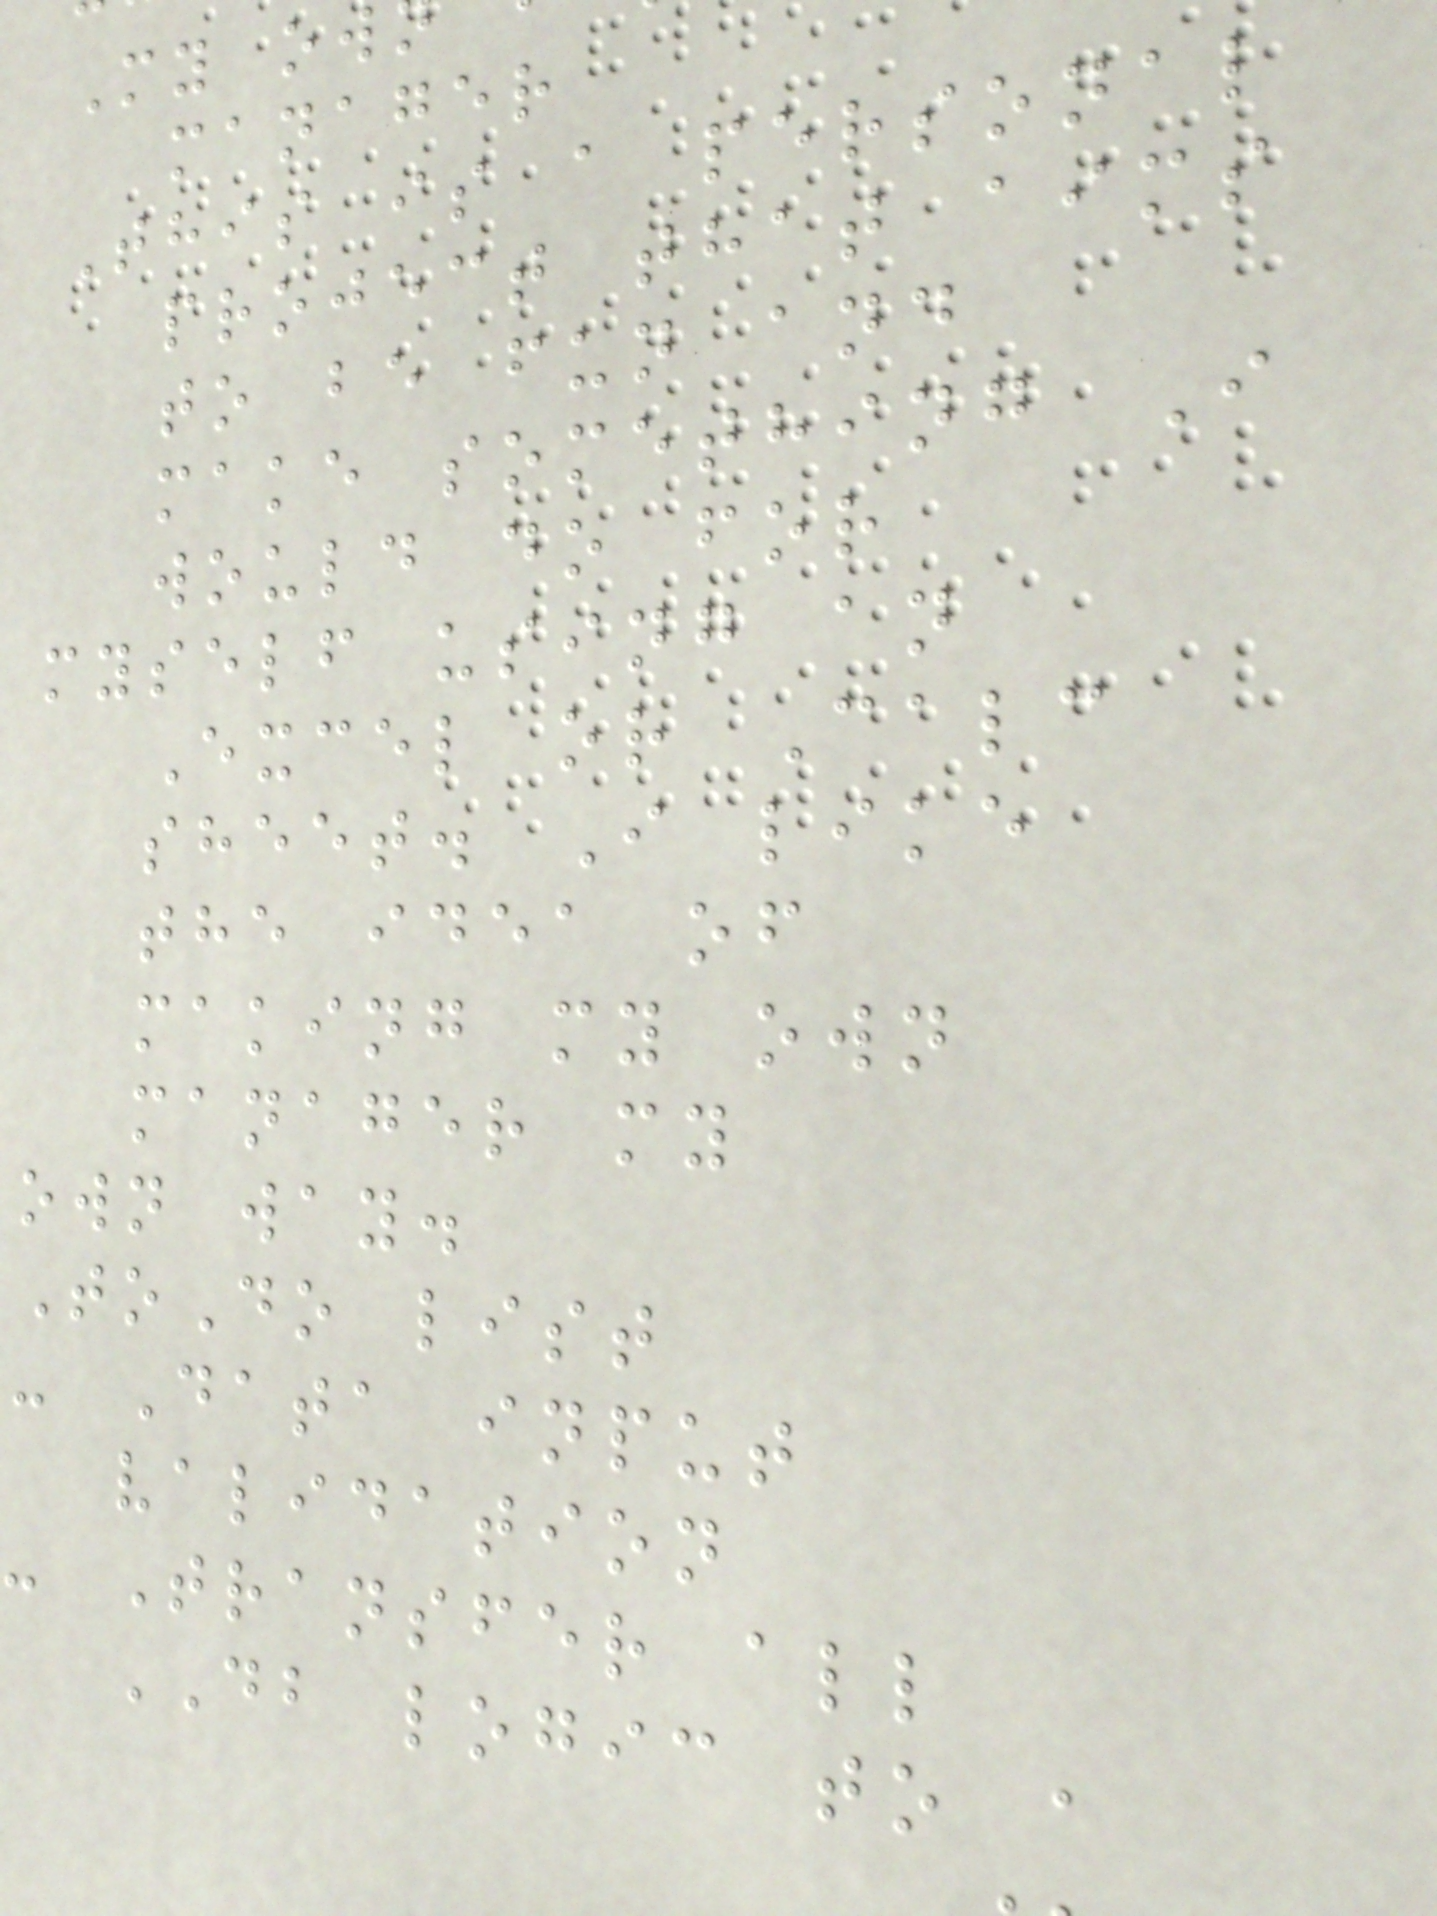My ow
manager
This is a personal
project that aims
to be fun and
make something I
would do for
myself using an
Excel or Calc
sheet. I like
the idea of
making my own
manager my
own way.
ToDo list
- Data input
validation
- Transfer all
DB logic to a
